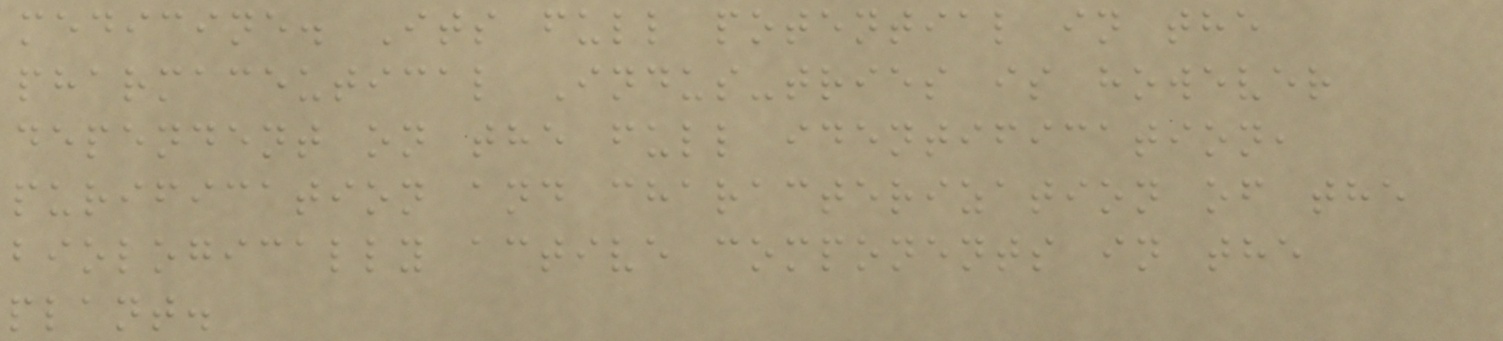medicine. Its full potential in the
pharmaceutical Indus-tries is however
dependent on the full identification,
purification and characterization of the
biologically active components in the
plant.
